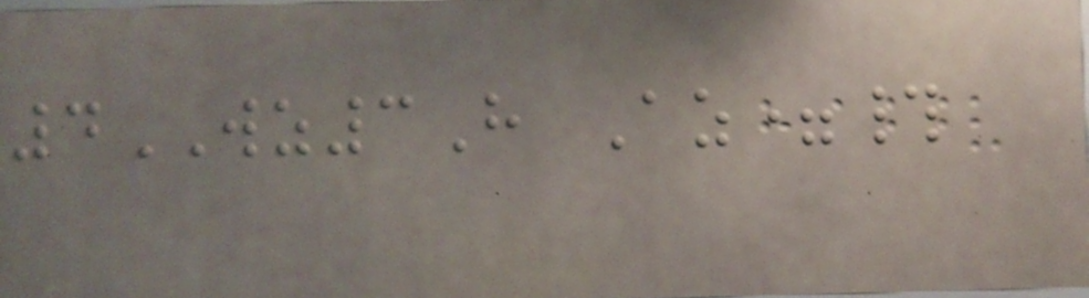4WZ3H Az=#
